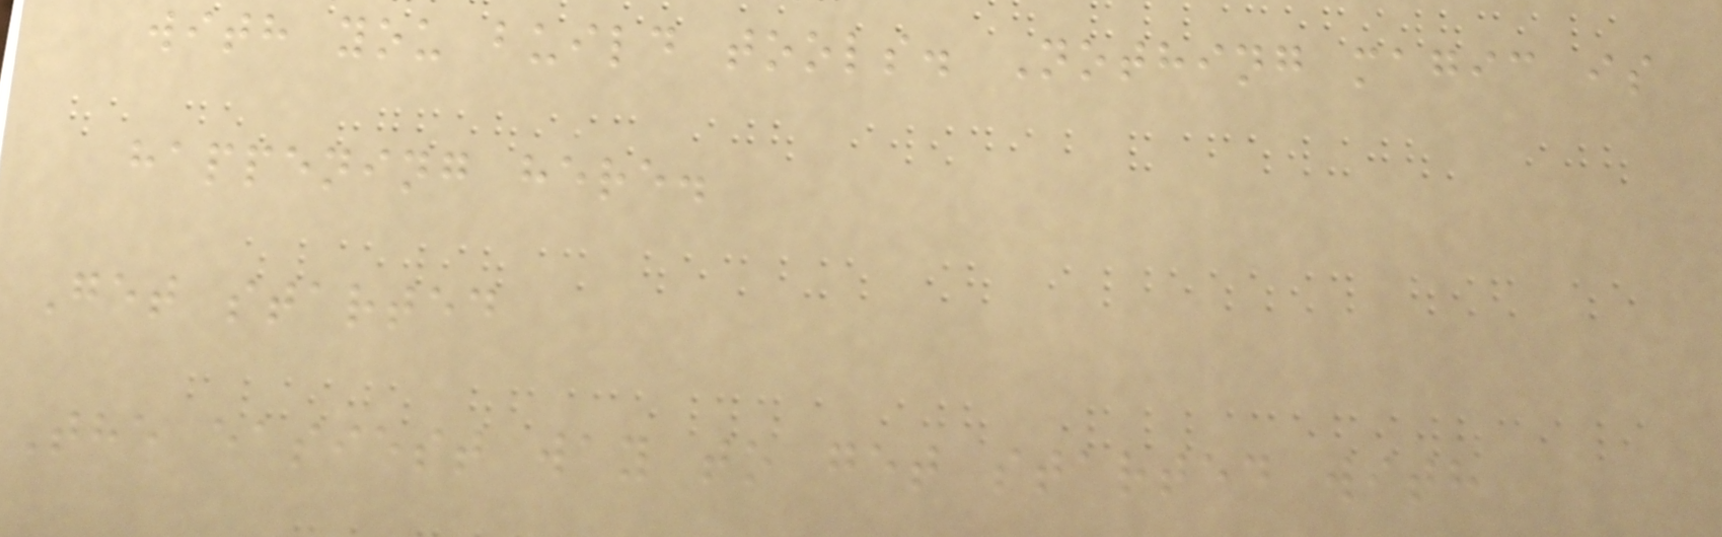with you build tools. Nothing magic is
happening here.
Get started
The easiest way to get started with
